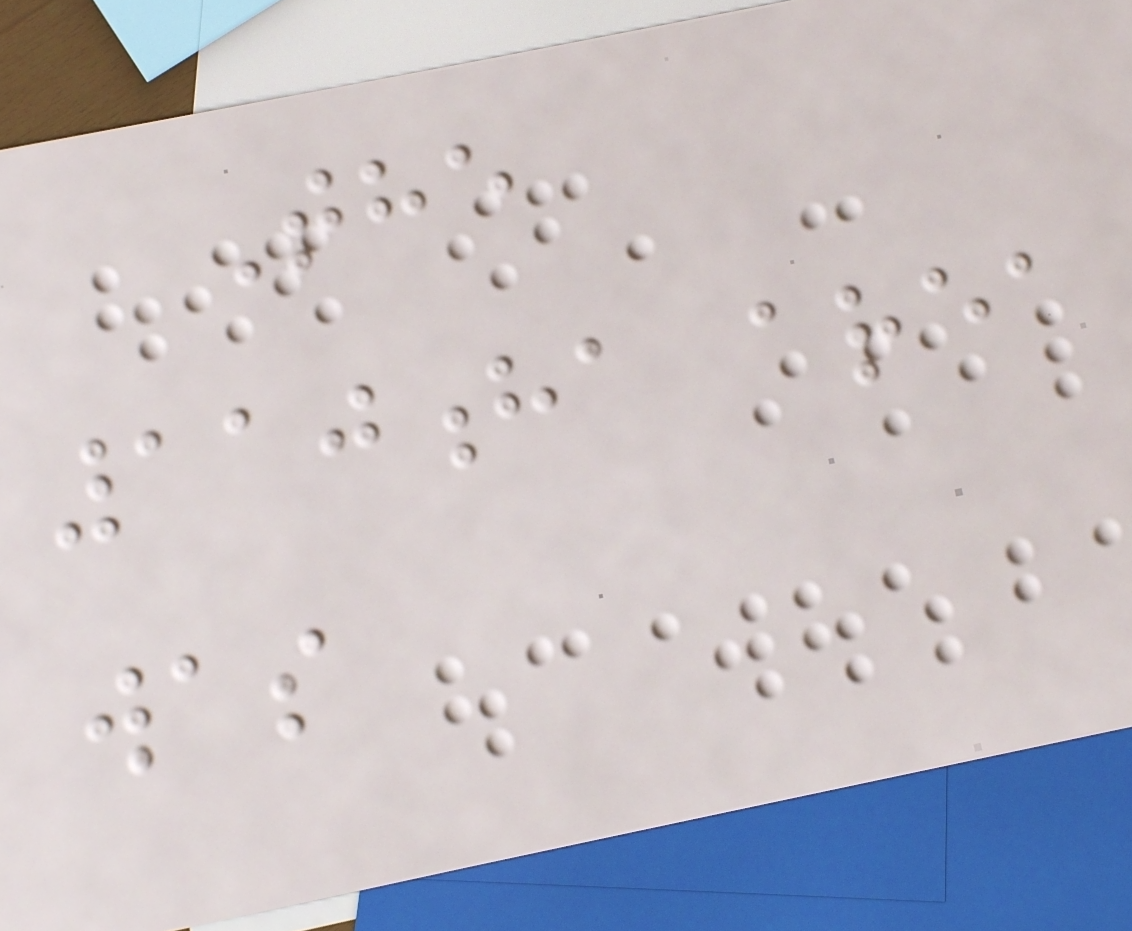The
110ha area
was
